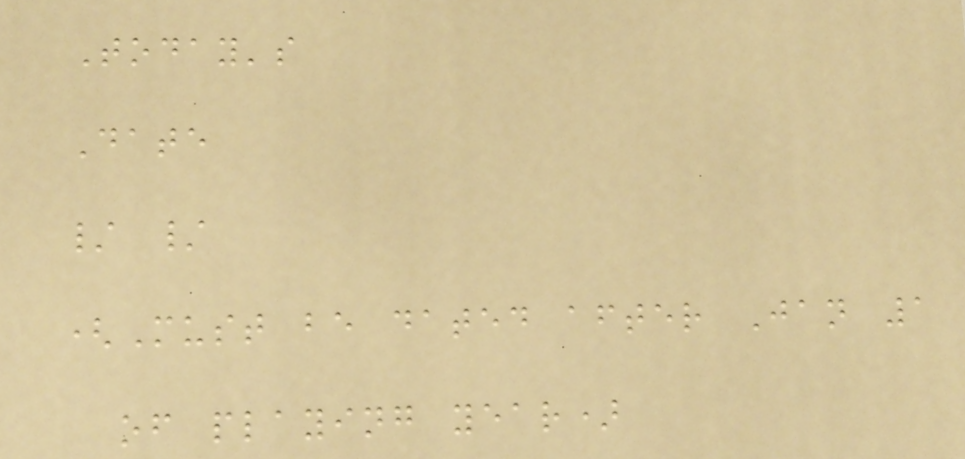Today's
Date
/ /
(Must be dated after Jan 1
of playing year)
